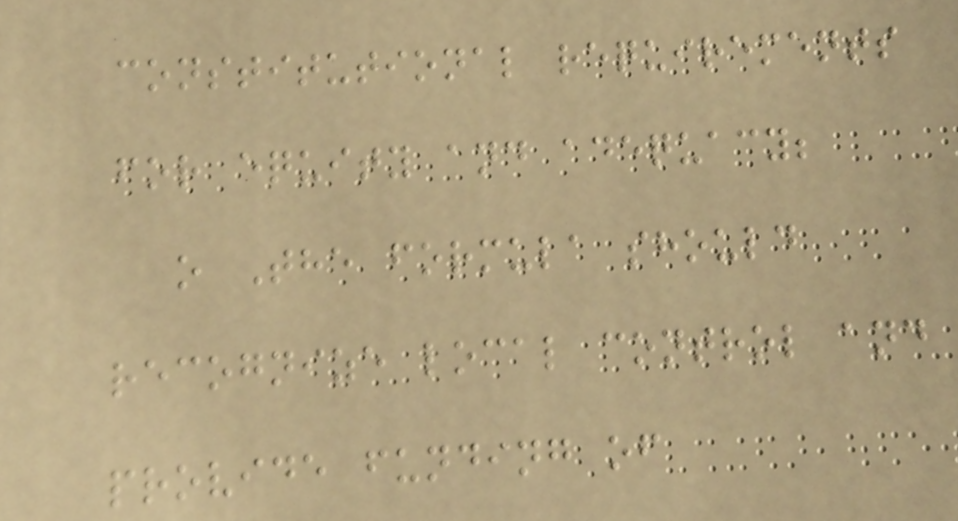constitutional requirements
for equity and adequacy;
o The formula should
recognize local control and
provide funding of
